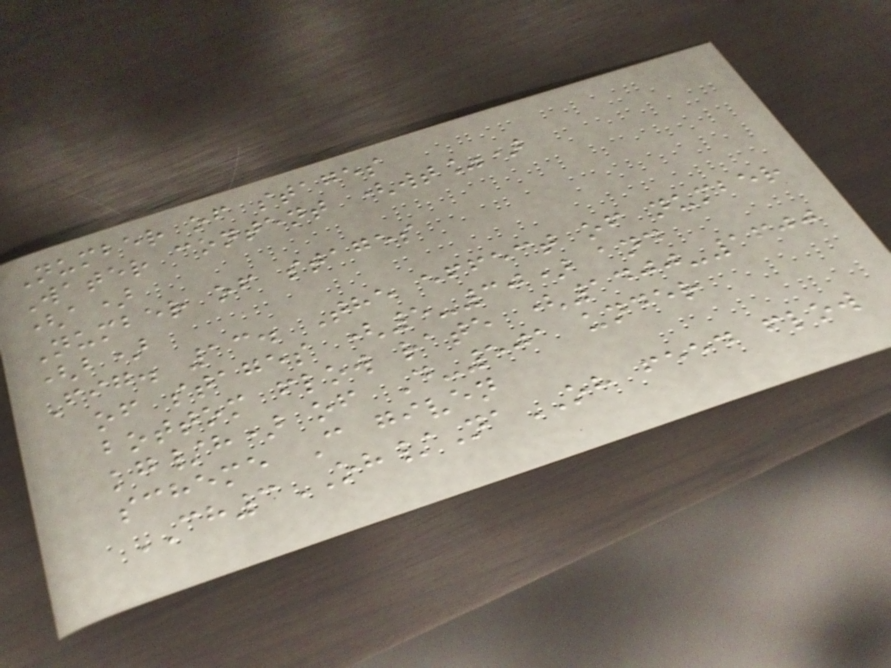Number of stages
Water content (wt%)
(a)
Number of stages
(b)
Fig. 13. The effect of number
of stages (5-30) and
bottom flow rate (1400-1600
kg/h) of D-501 under
scheme C given
CH3OH/NaOH feed flow
